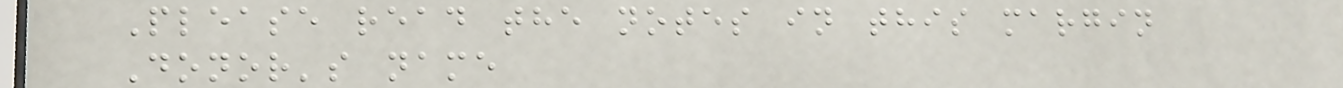Please read the notes in this margin
Donor's name
